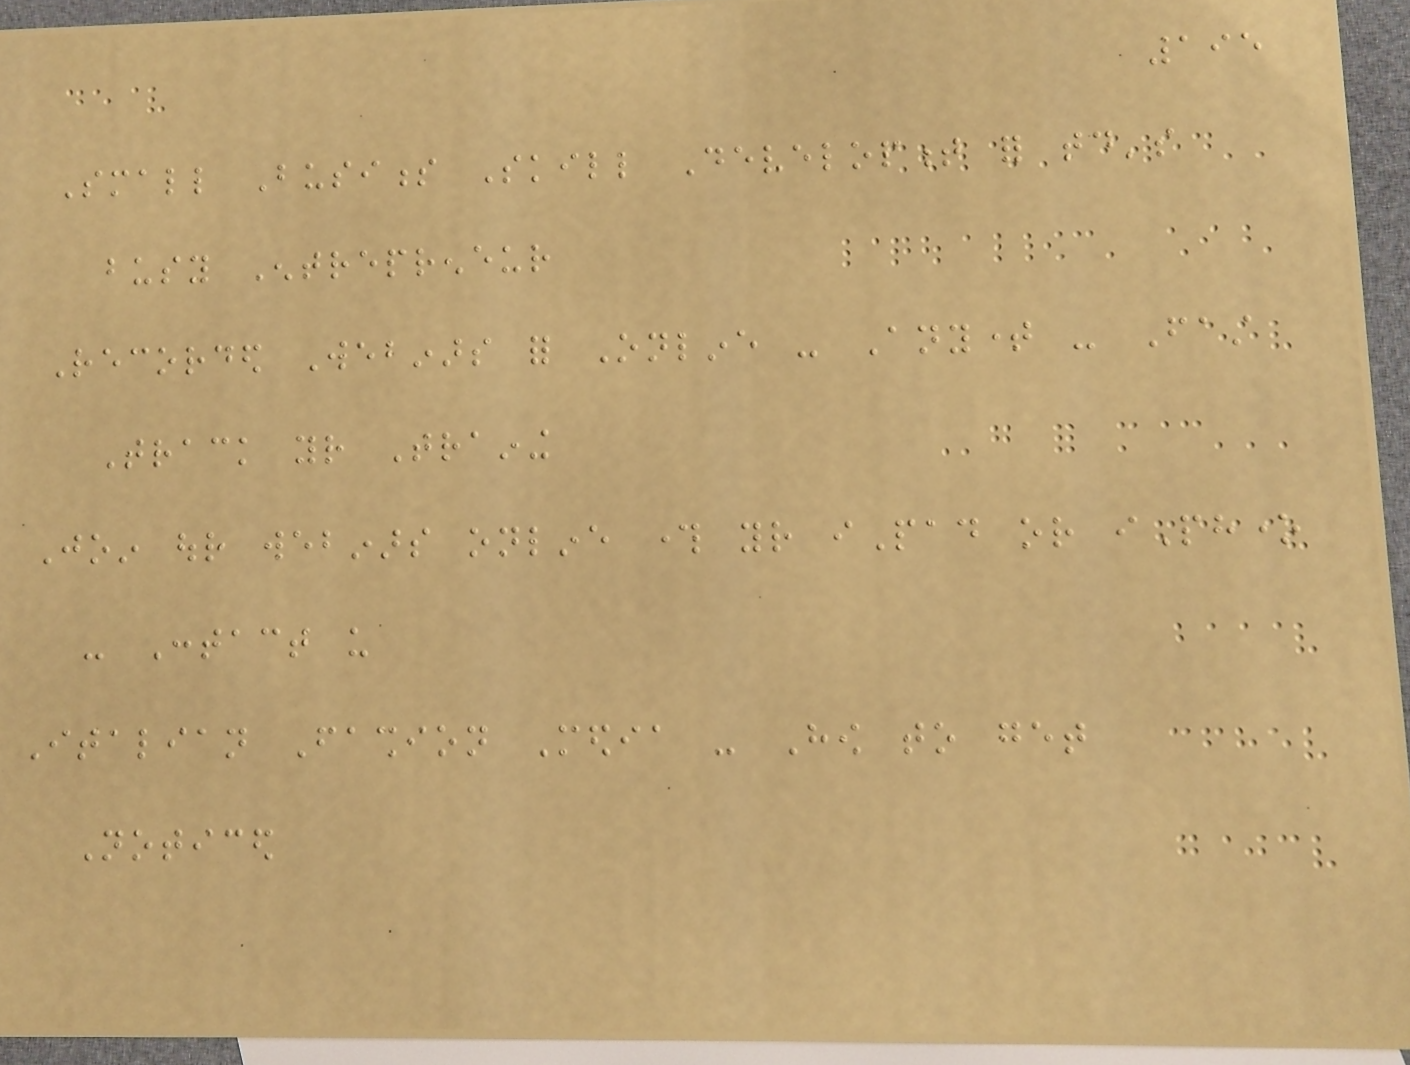195
Small Business Skill Development for today's
busy Entrepreneur
Recorded Webinars for Online - Anytime - Fast
Track your Training
Join our webinars online through your iPad or iPhone
- Contact us
Italian Fashion Media - How to get
Noticed
